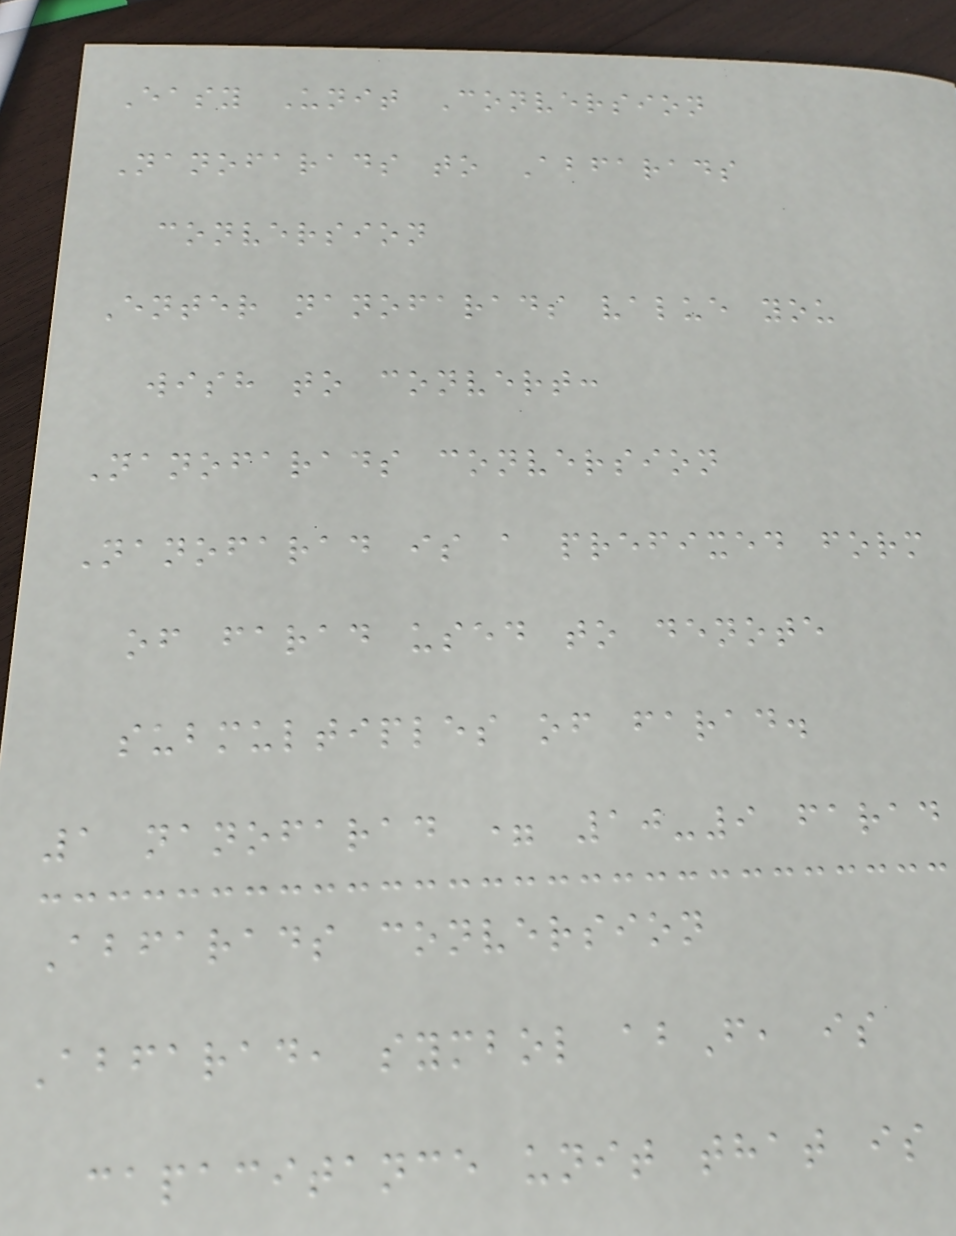Easy Unit Conversion
Nanofarads to Abfarads
conversion
Enter nanofarads value you
wish to convert:
Nanofarads conversion
Nanofarad is a prefixed form
of farad used to denote
submultiples of farad.
1 nanofarad = 10-9 farad
Abfarads conversion
Abfarad, symbol abF, is
capacitance unit that is
